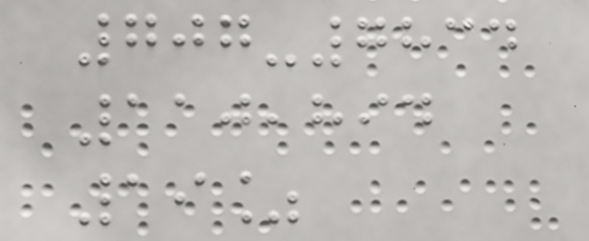707-7834
110,894
19%
